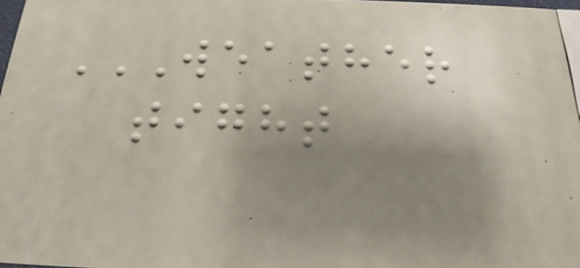WEATHER
TIGHT
